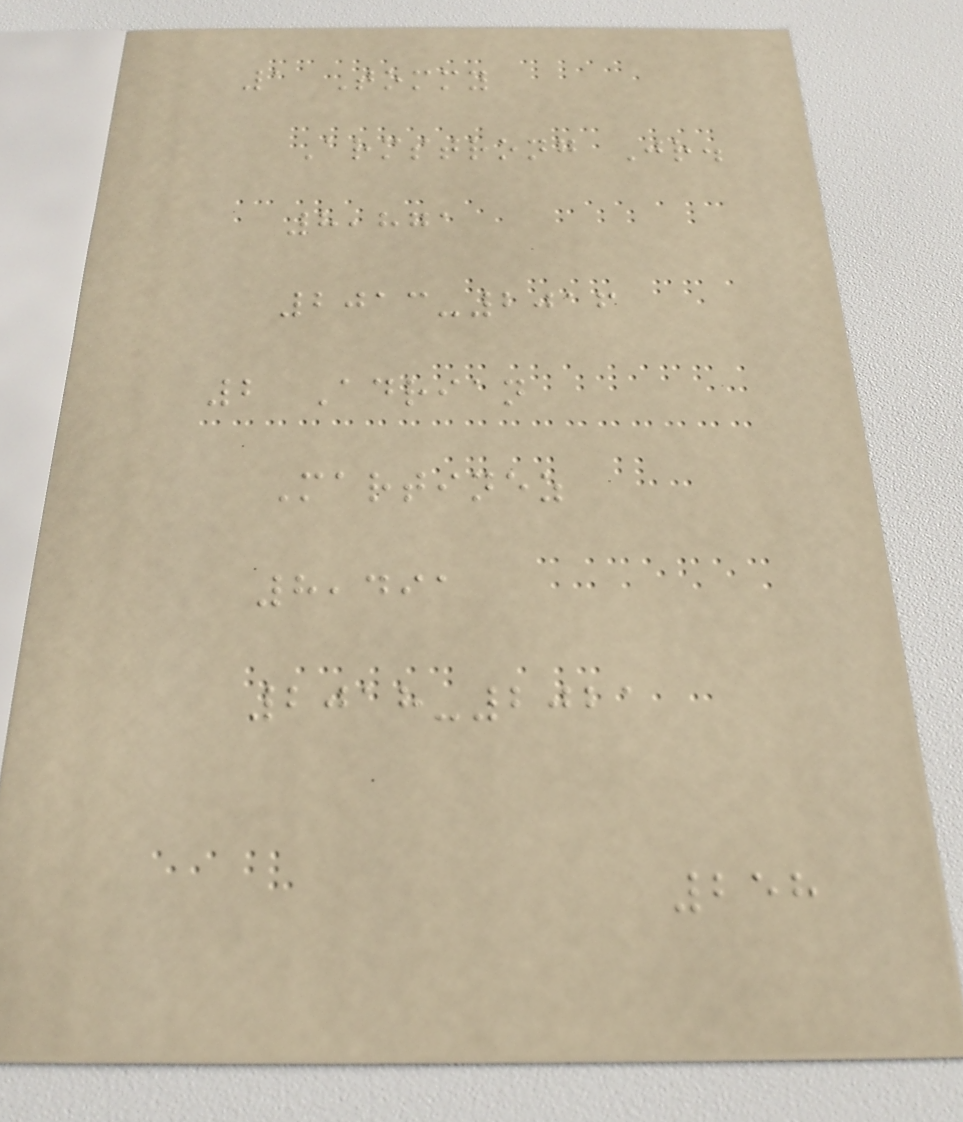1 Tommy
Armstrong Jr.
8,871
2013-2016
2 Adrian
Martinez
8,491
2018-2021
258
